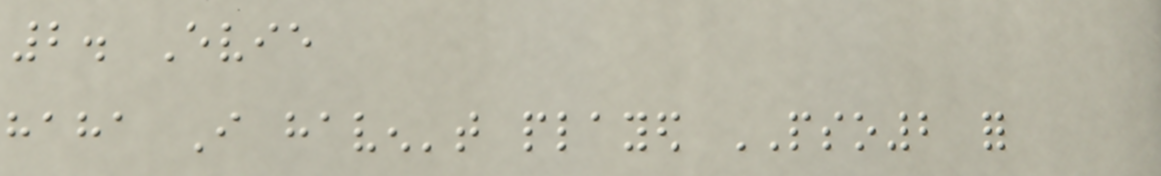2. Evie
haha I haven't played PSO2 for
